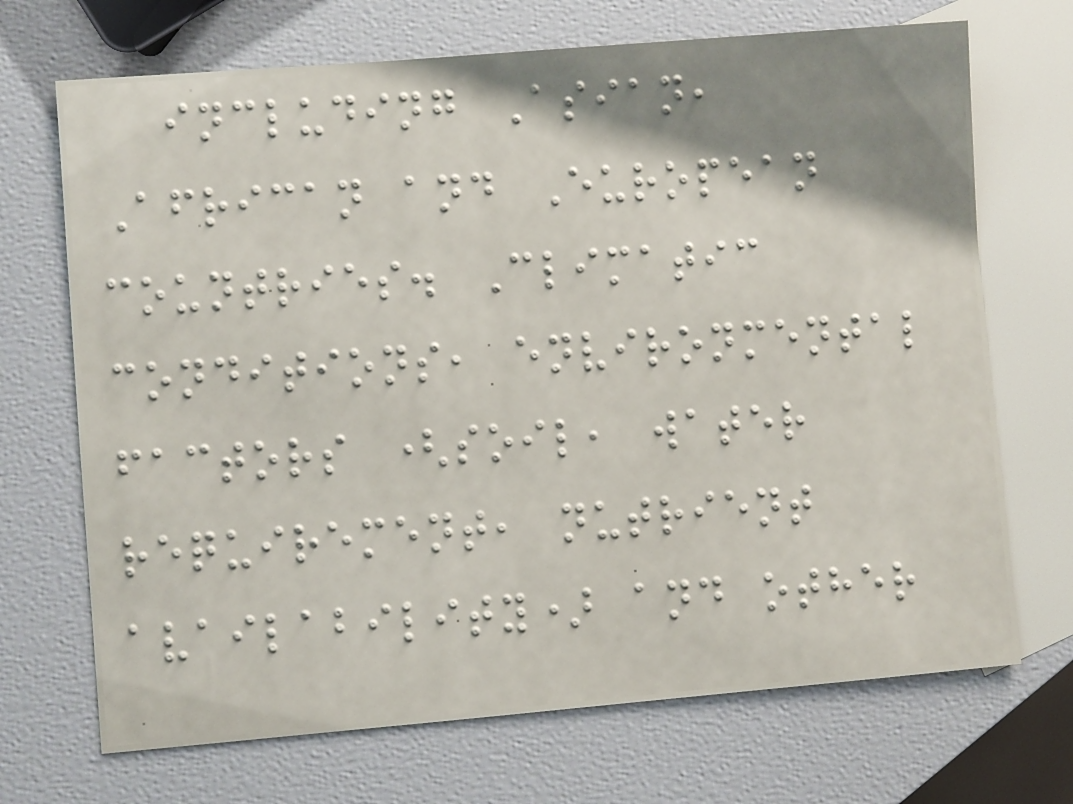including Asian,
African and European
countries. Climatic
conditions, environmental
factors (soil, water
requirement, nutrient
availability) and other
